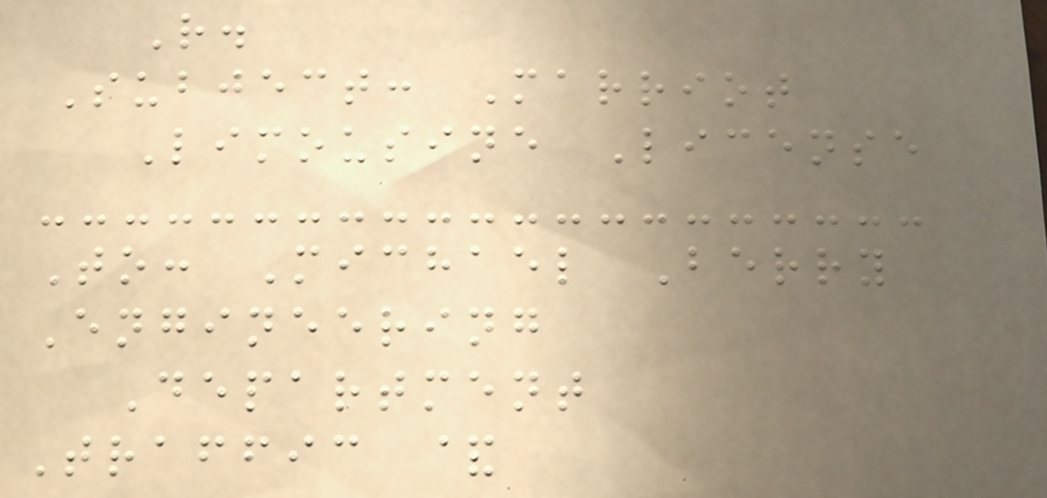R.
Subject: Marriot
Limousine License
To: Michael Berry
Engineering
Department
Traffic &
